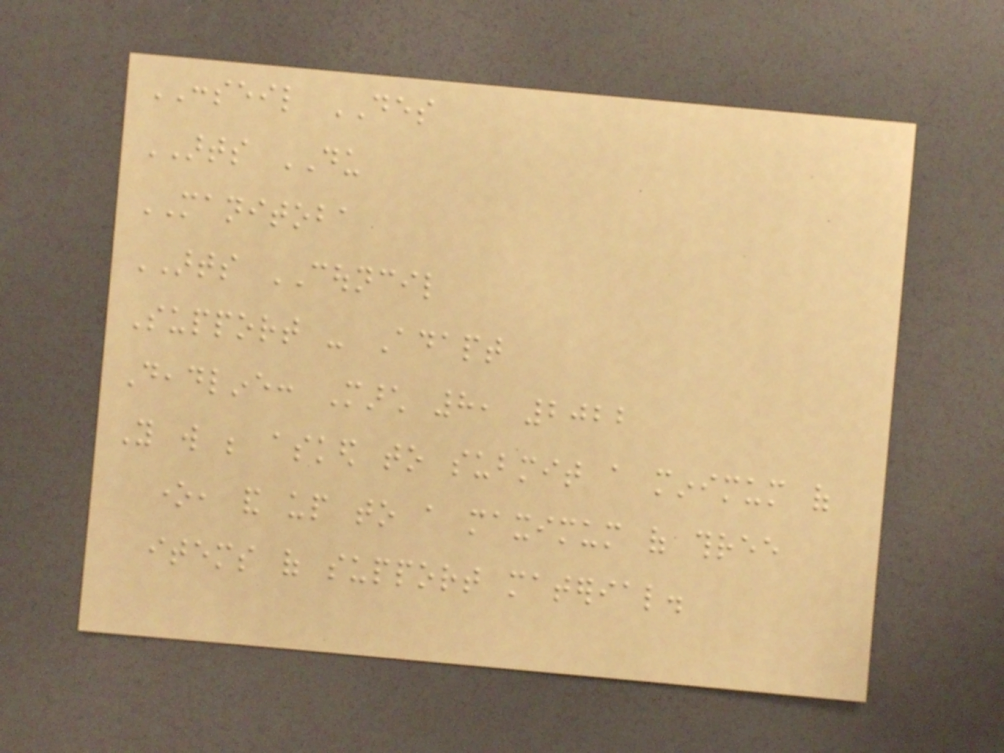CONSEIL DES
ARTS DU
MANITOBA
ARTS COUNCIL
Support - Adapt
Deadline: March 8, 2022
You will be asked to submit a minimum of
one, and up to a maximum of three
items of support material.
